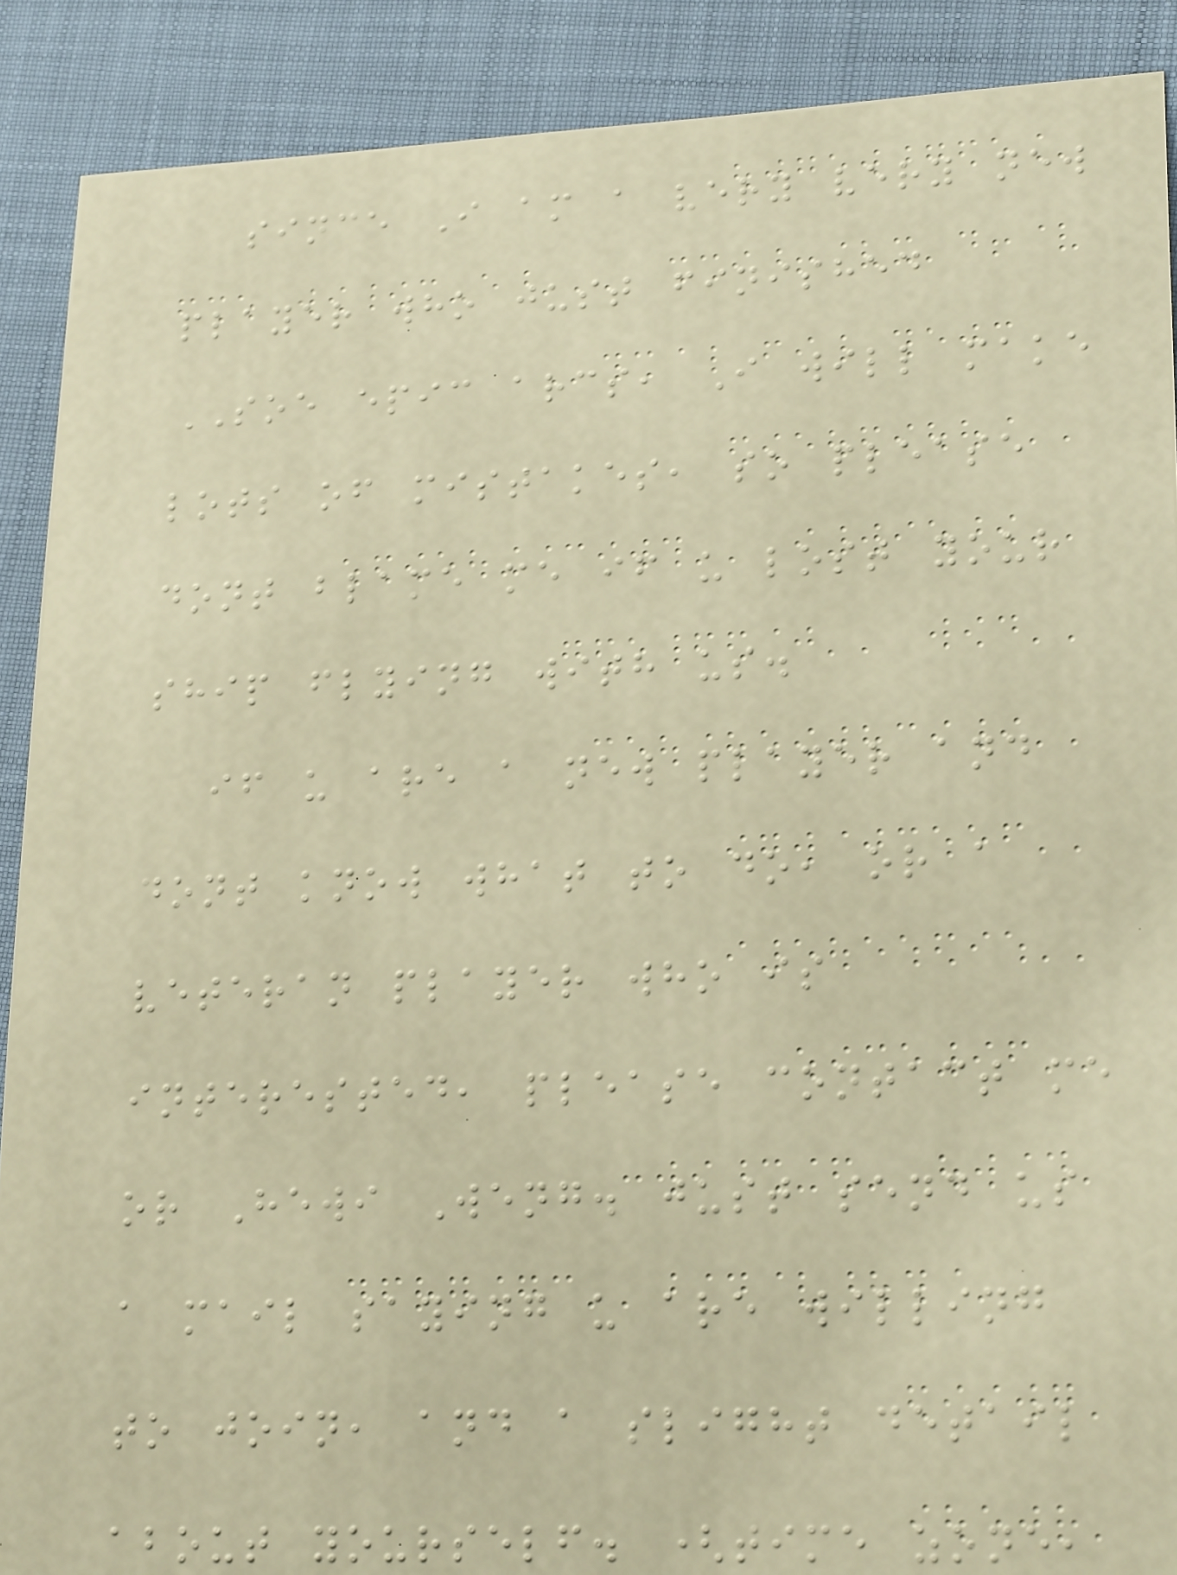since I am a very very new
player who just finished
SOE epic arcs, I will make
lots of mistakes, so please
dont blame me if u lost your
ship flying with us.
if u are a new player and
dont know what to do, or a
veteran player who is
interested, please contact me
or Hewi Weng. just send us
a mail saying u are willing
to join, and a slight detail
about yourself. (time zone,
